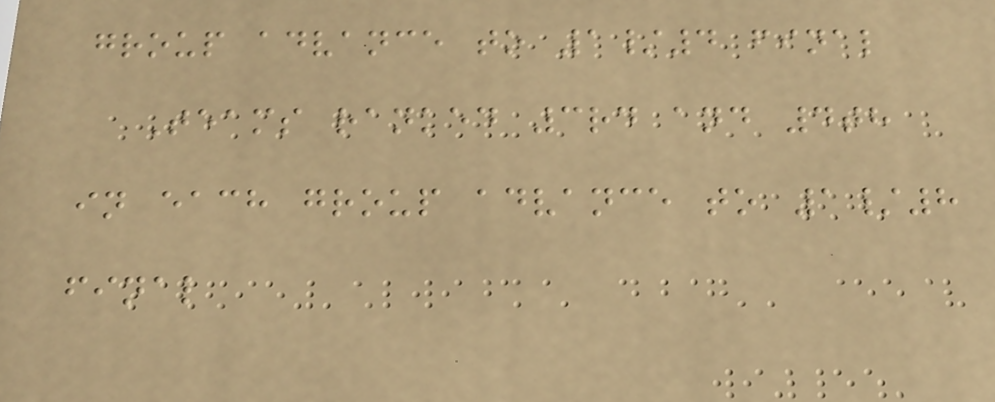group advance to 1/4 final
Teams ranked 3rd and 4th
in each group advance to 1/8
final
